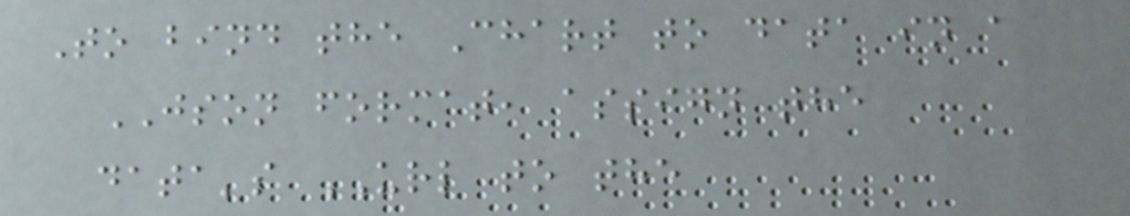To bind the Chart to data in a
JSON format, assign the
data's URL to the
